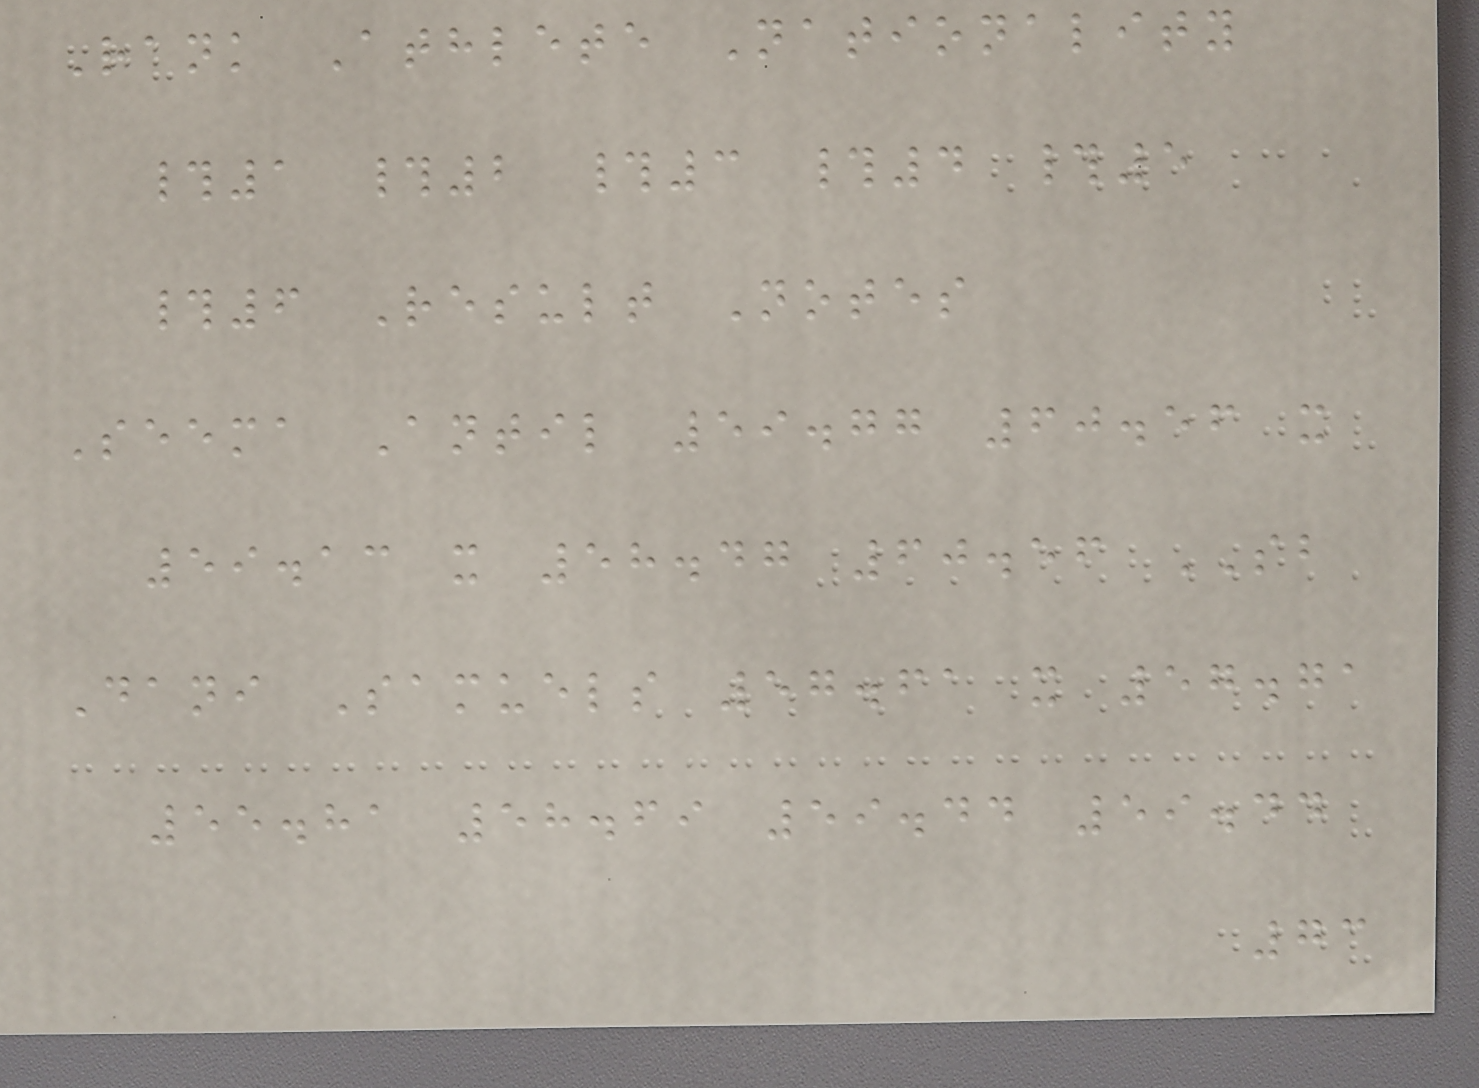Rank Athlete Nationality
#1 #2 #3 #4 #5
#6 Result Notes
Seema Antil 59.77 60.56 x
59.13 x 58.47 60.56 SB
Dani Samuels 57.61 x 57.71
55.81 58.69 59.44 59.44
73
